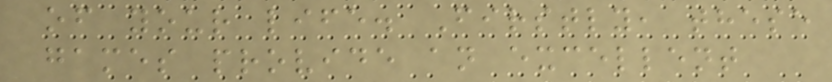of your life. Firstly, these
games provide an excellent
